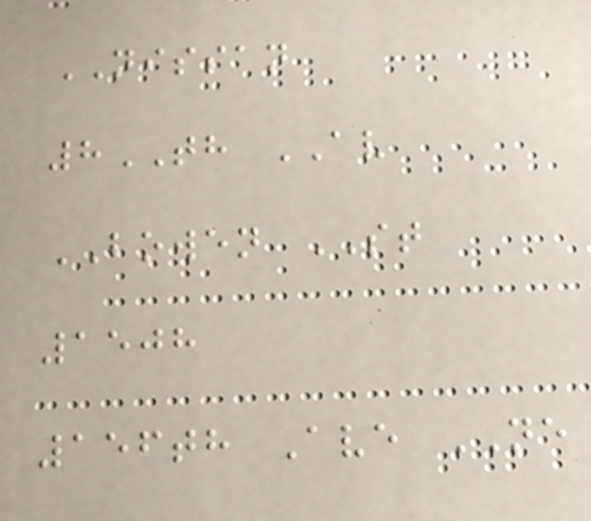NISSAN
8TH AV
BOWEN ST
1508
156th Ave NE
